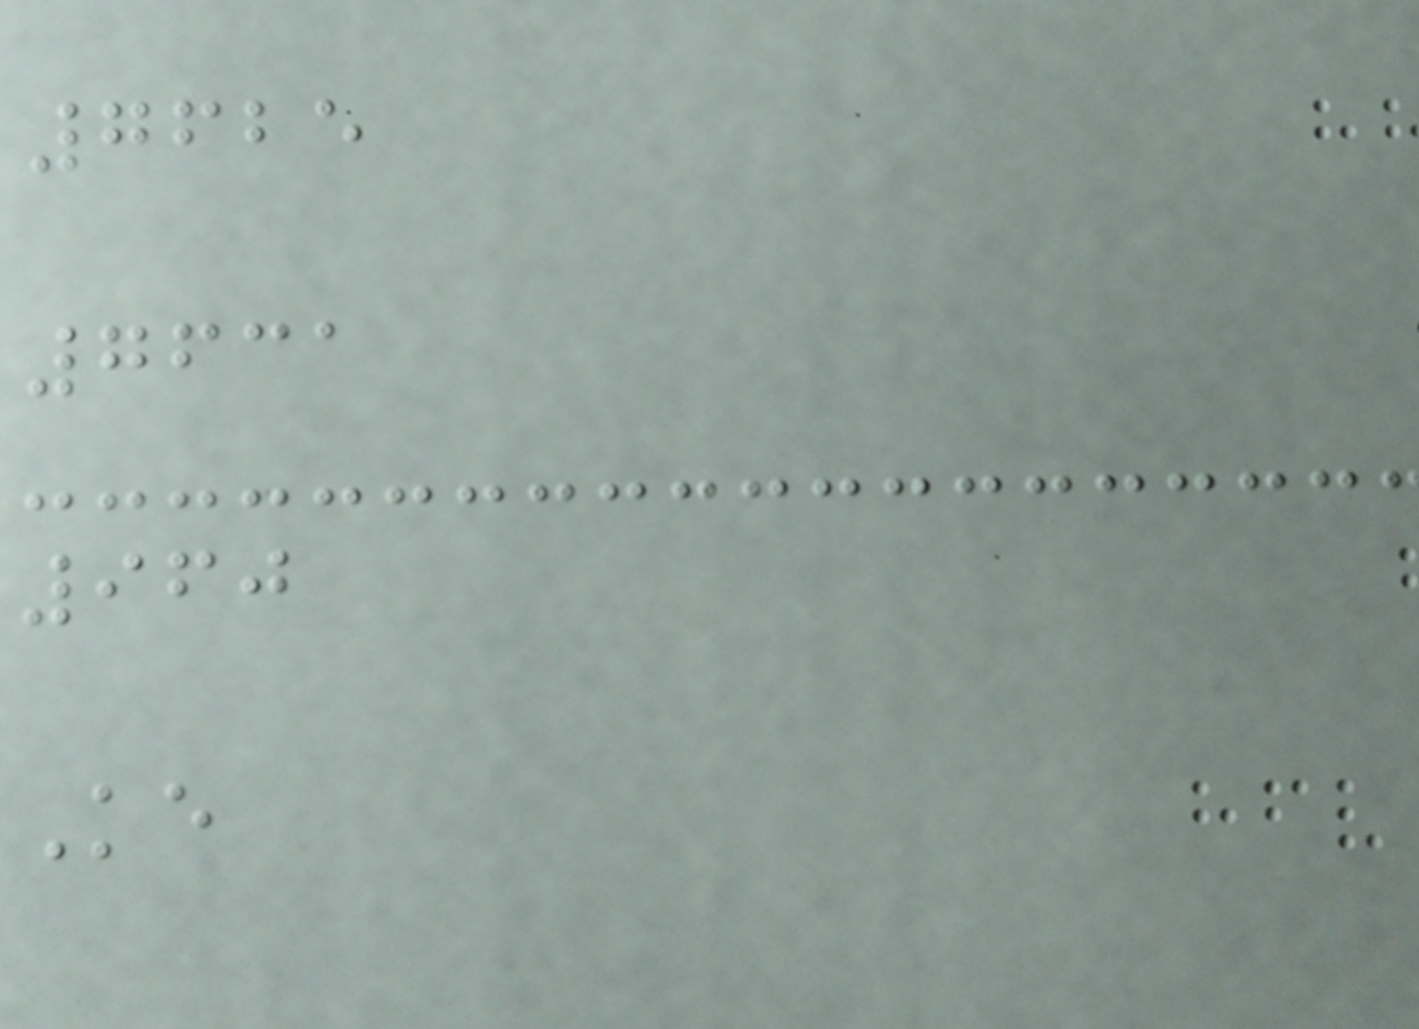7625
7631
960
Ke
